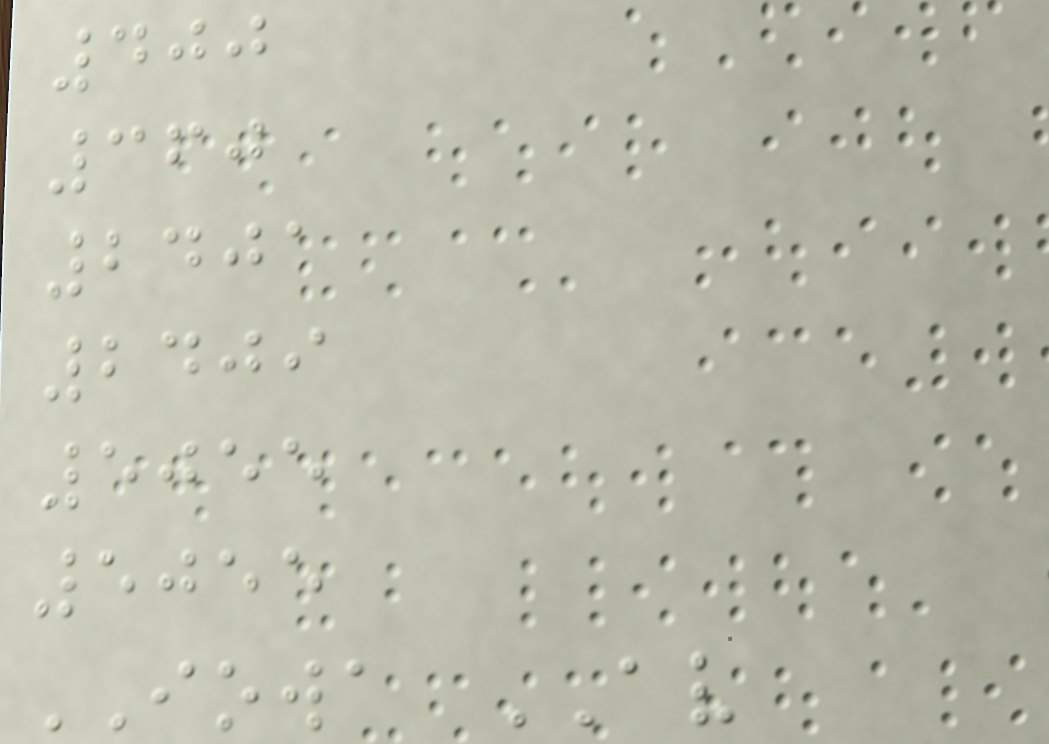400
360
2401
2409
5055
5055
IOWA AV
